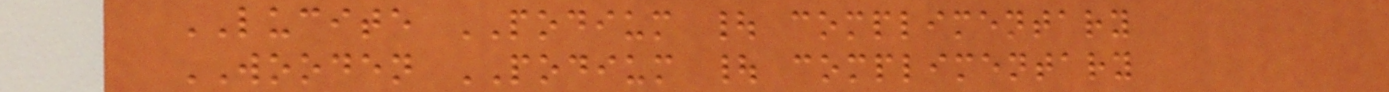LUCITE PODIUM | complimentary
WOODEN PODIUM | complimentary
